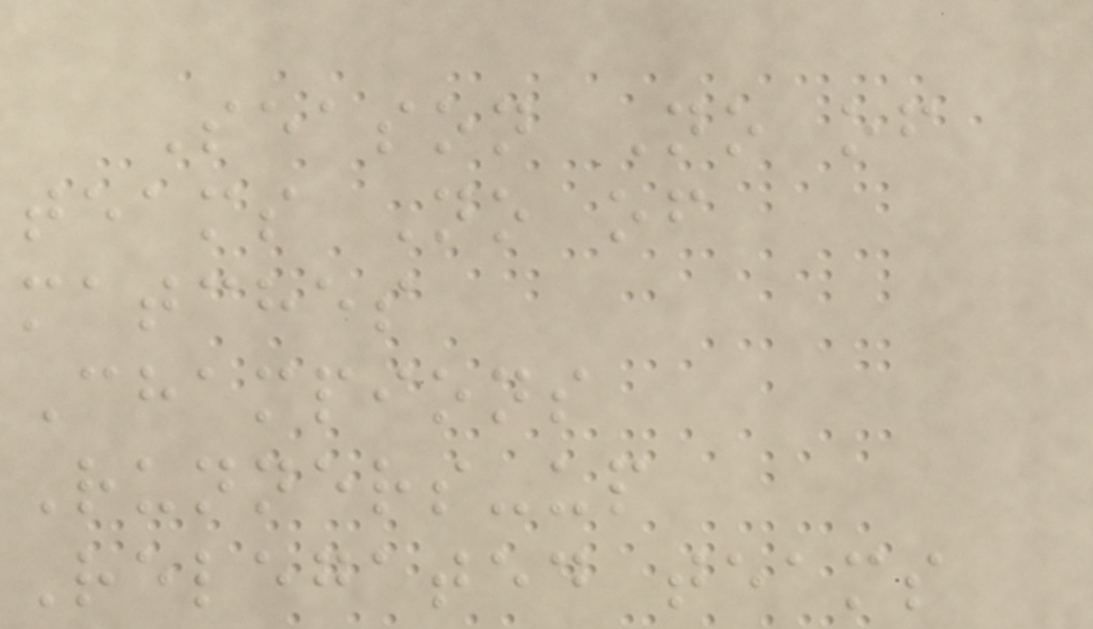Season No of
teams No of
matches
Champions
Runners-up
Relegated teams
